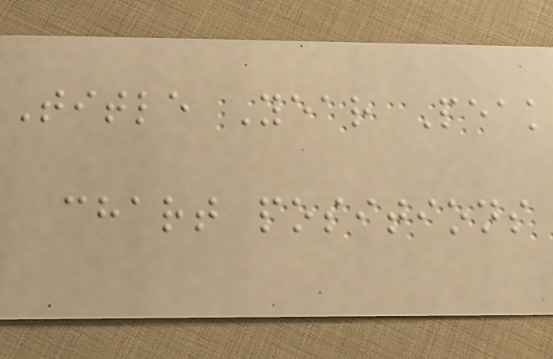Title Year Peak
chart positions
